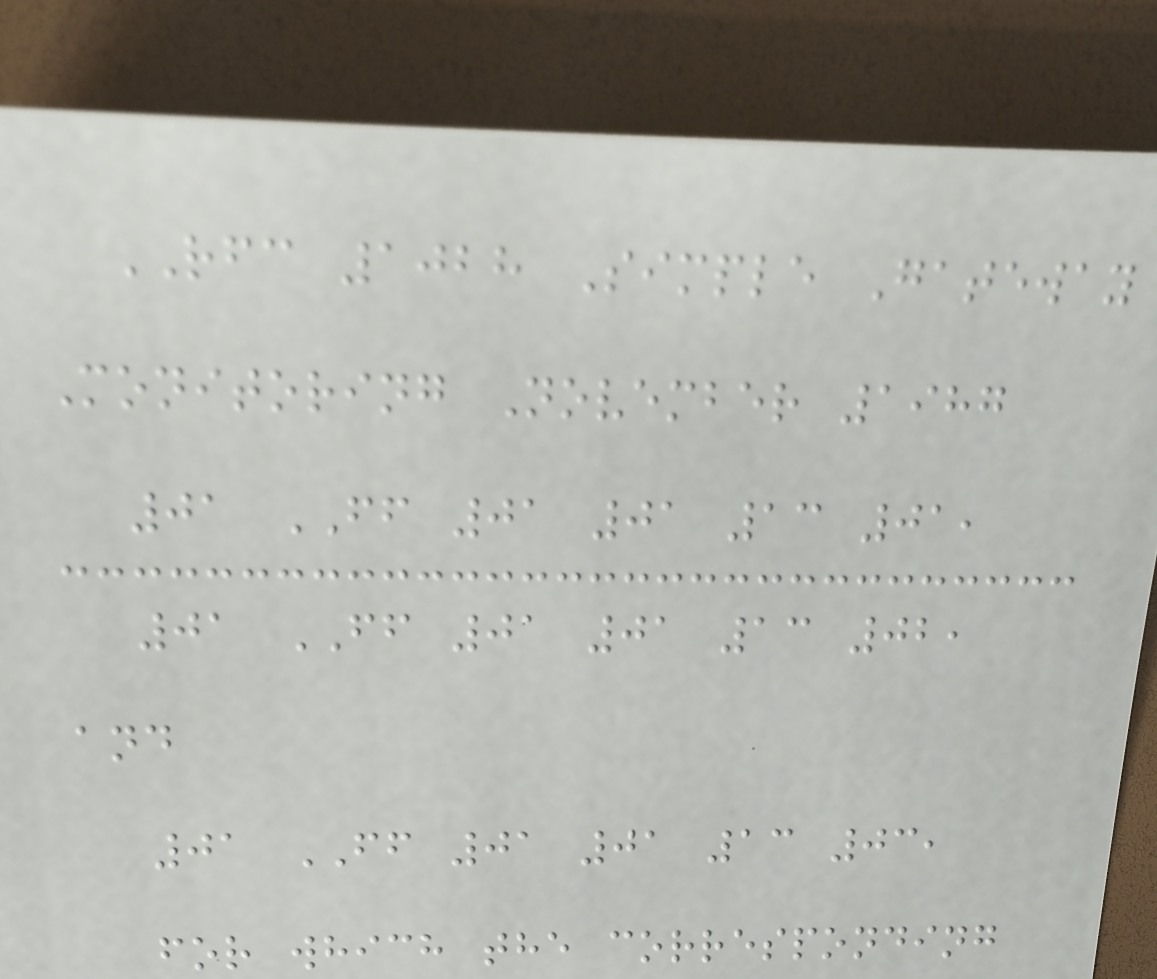RFC 1028 Simple Gateway
Monitoring November 1987
01 FF 01 01 13 01,
01 FF 01 01 13 02,
and
01 FF 01 01 13 03,
for which the corresponding
